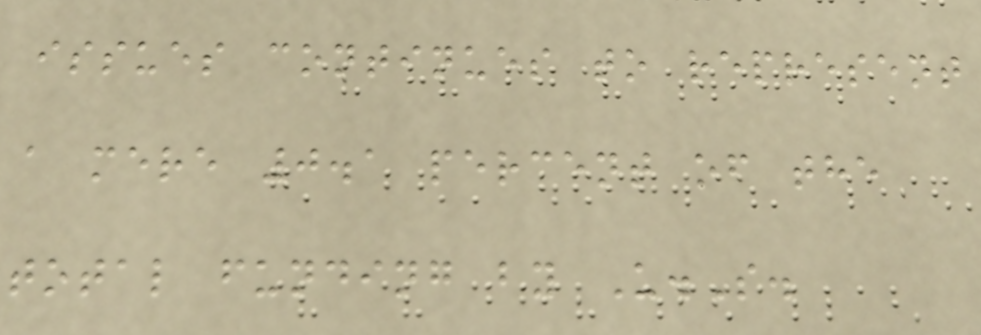issues continues to represent
a mere 0.1 percent of the
total funding by U.S.
